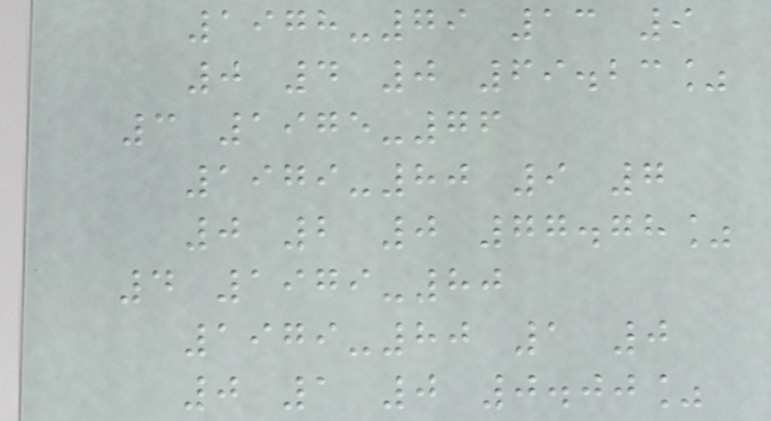1978-79 13 9
0 4 0 69.23%
3 1975-76
1979-80 9 7
0 2 0 77.78%
4 1979-80
1979-80 1 0
0 1 0 0.00%
